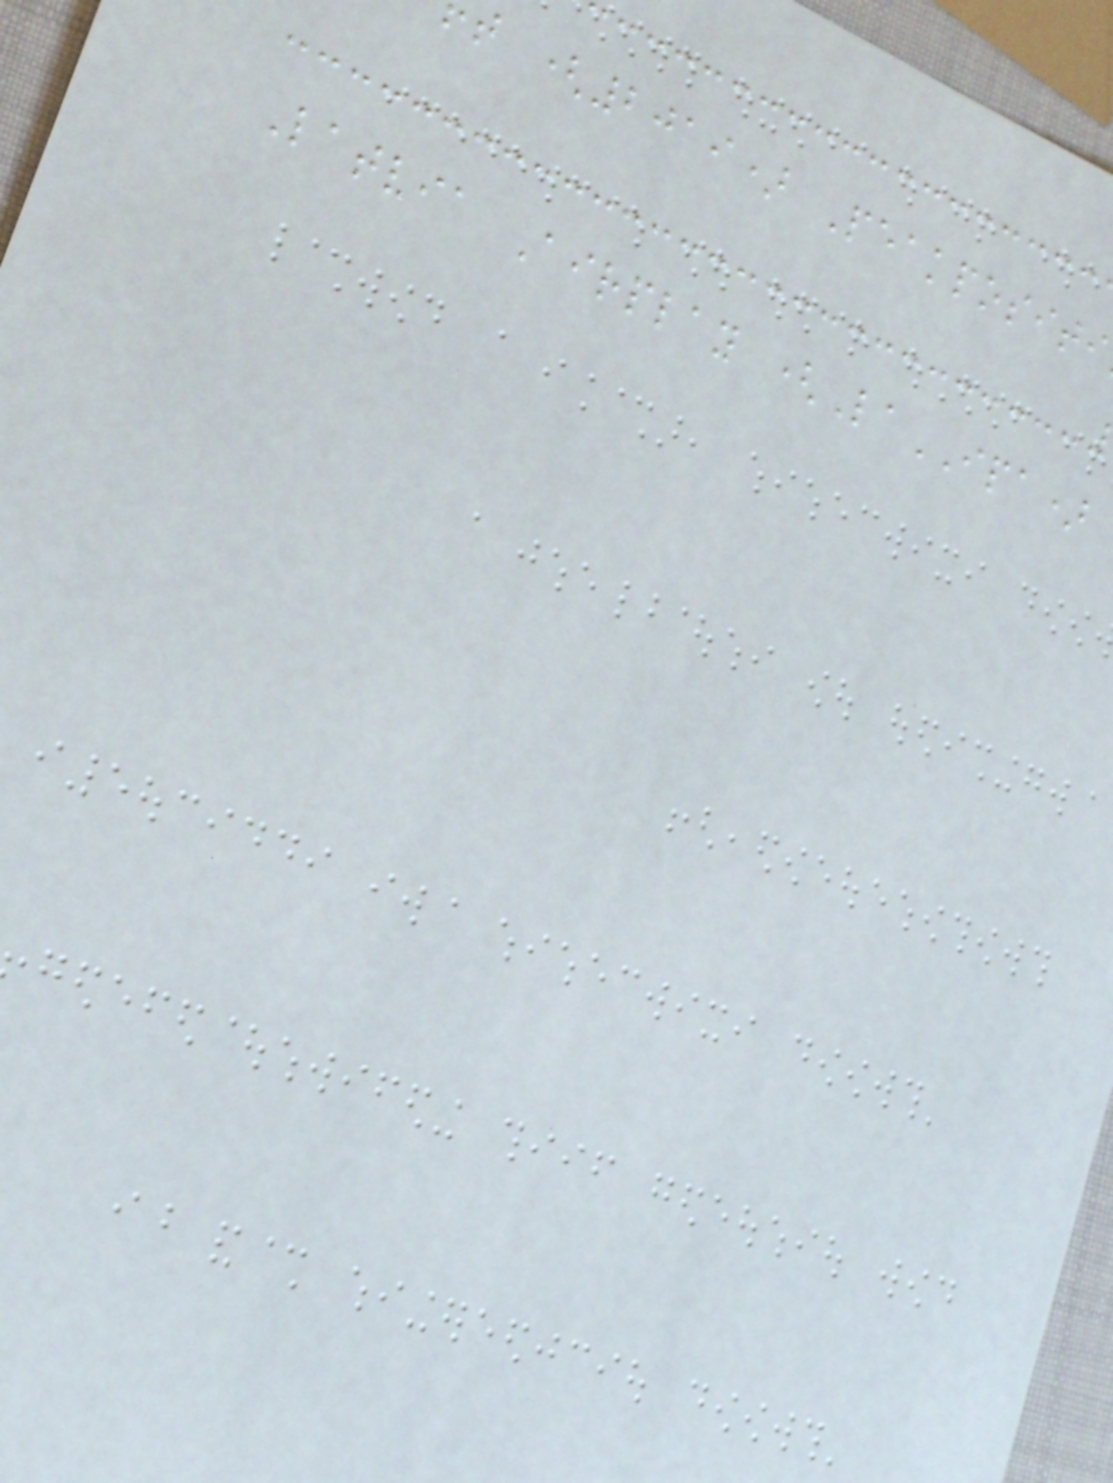t (2019) Peakpositi
Latvia Airplay (LaIPA)
